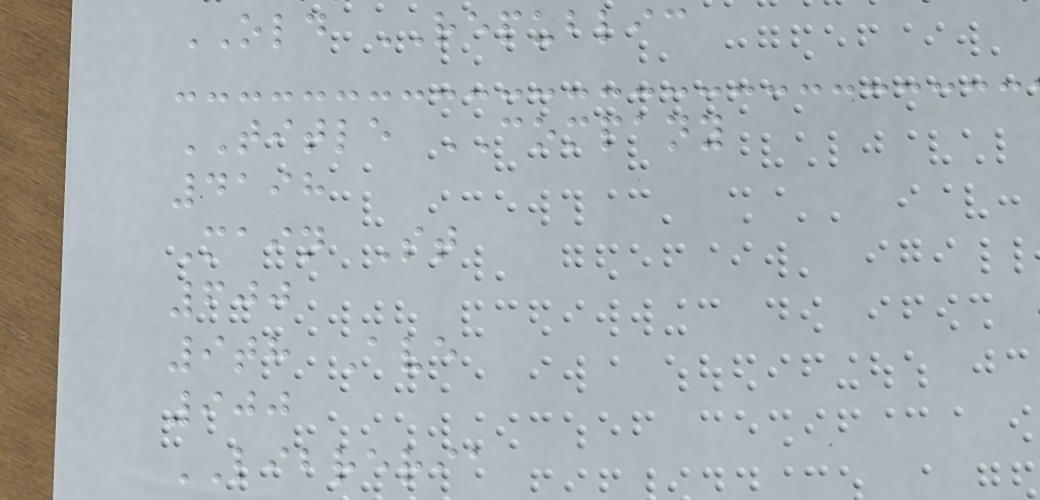OLD REPUBLIC
TITLE COMPANY
4198
Main St
600
9th Ave
900
LIBRERIA
